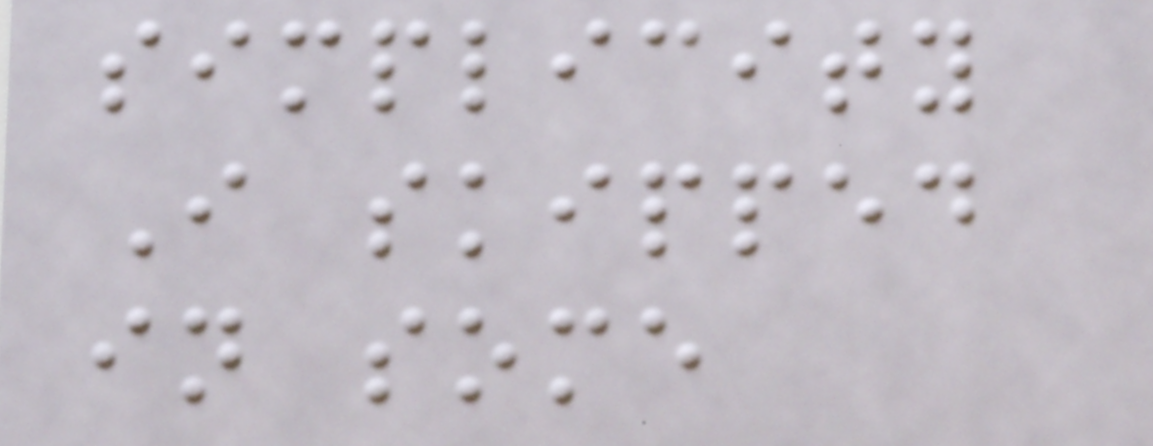simplicity
I skipped
in some
